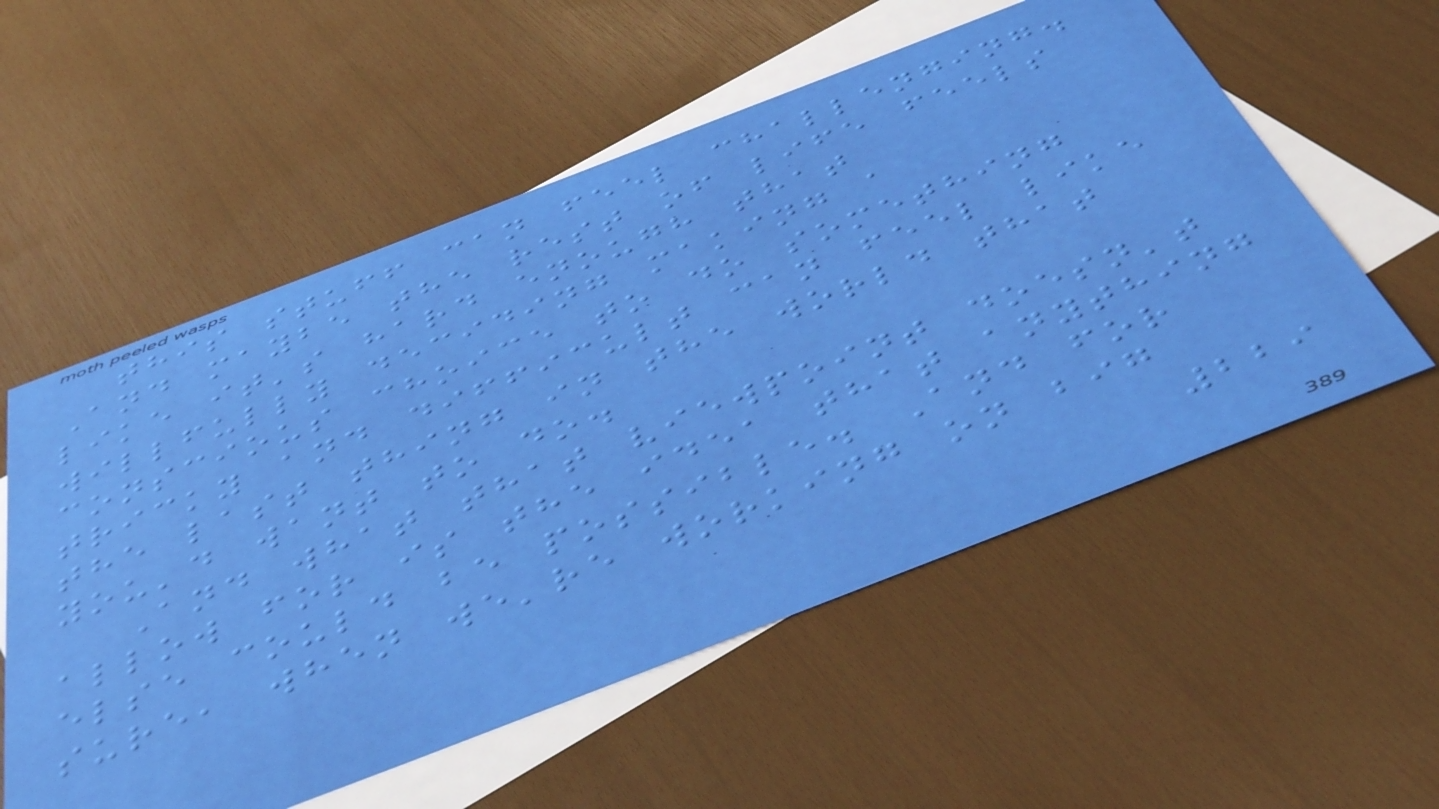this stuff can feel challenging.
And maybe the rest of life feels
like it's hard enough that
willfully deciding making a
conscious choice to do something
tricky and difficult can feel like
the last thing in the world that
you'd want to do.
And what that viewpoint doesn't
allow for is the idea that anything
else could be possible. And for
sure, when we're working on big
229
